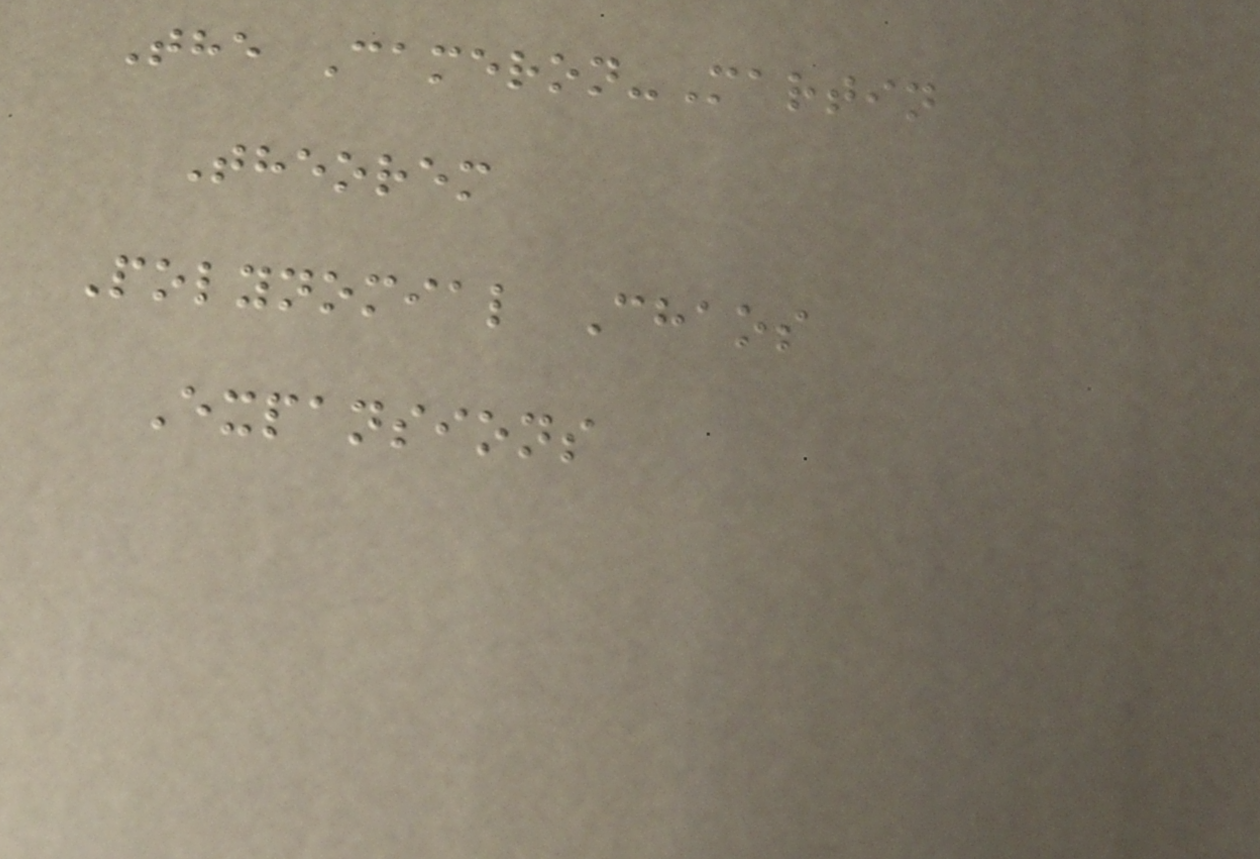The Cameron-Martin
Theorem
Polynomial Chaos
Expansions
